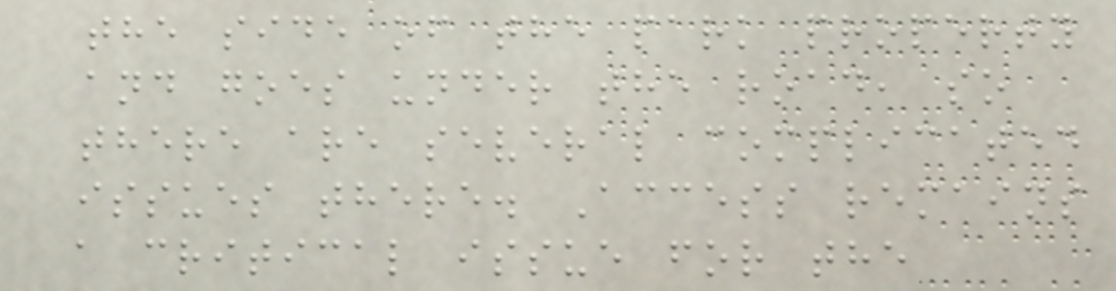the side of the park property
and goes under the road, so
there are several complicated
issues there. Access remains
a critical issue for the
